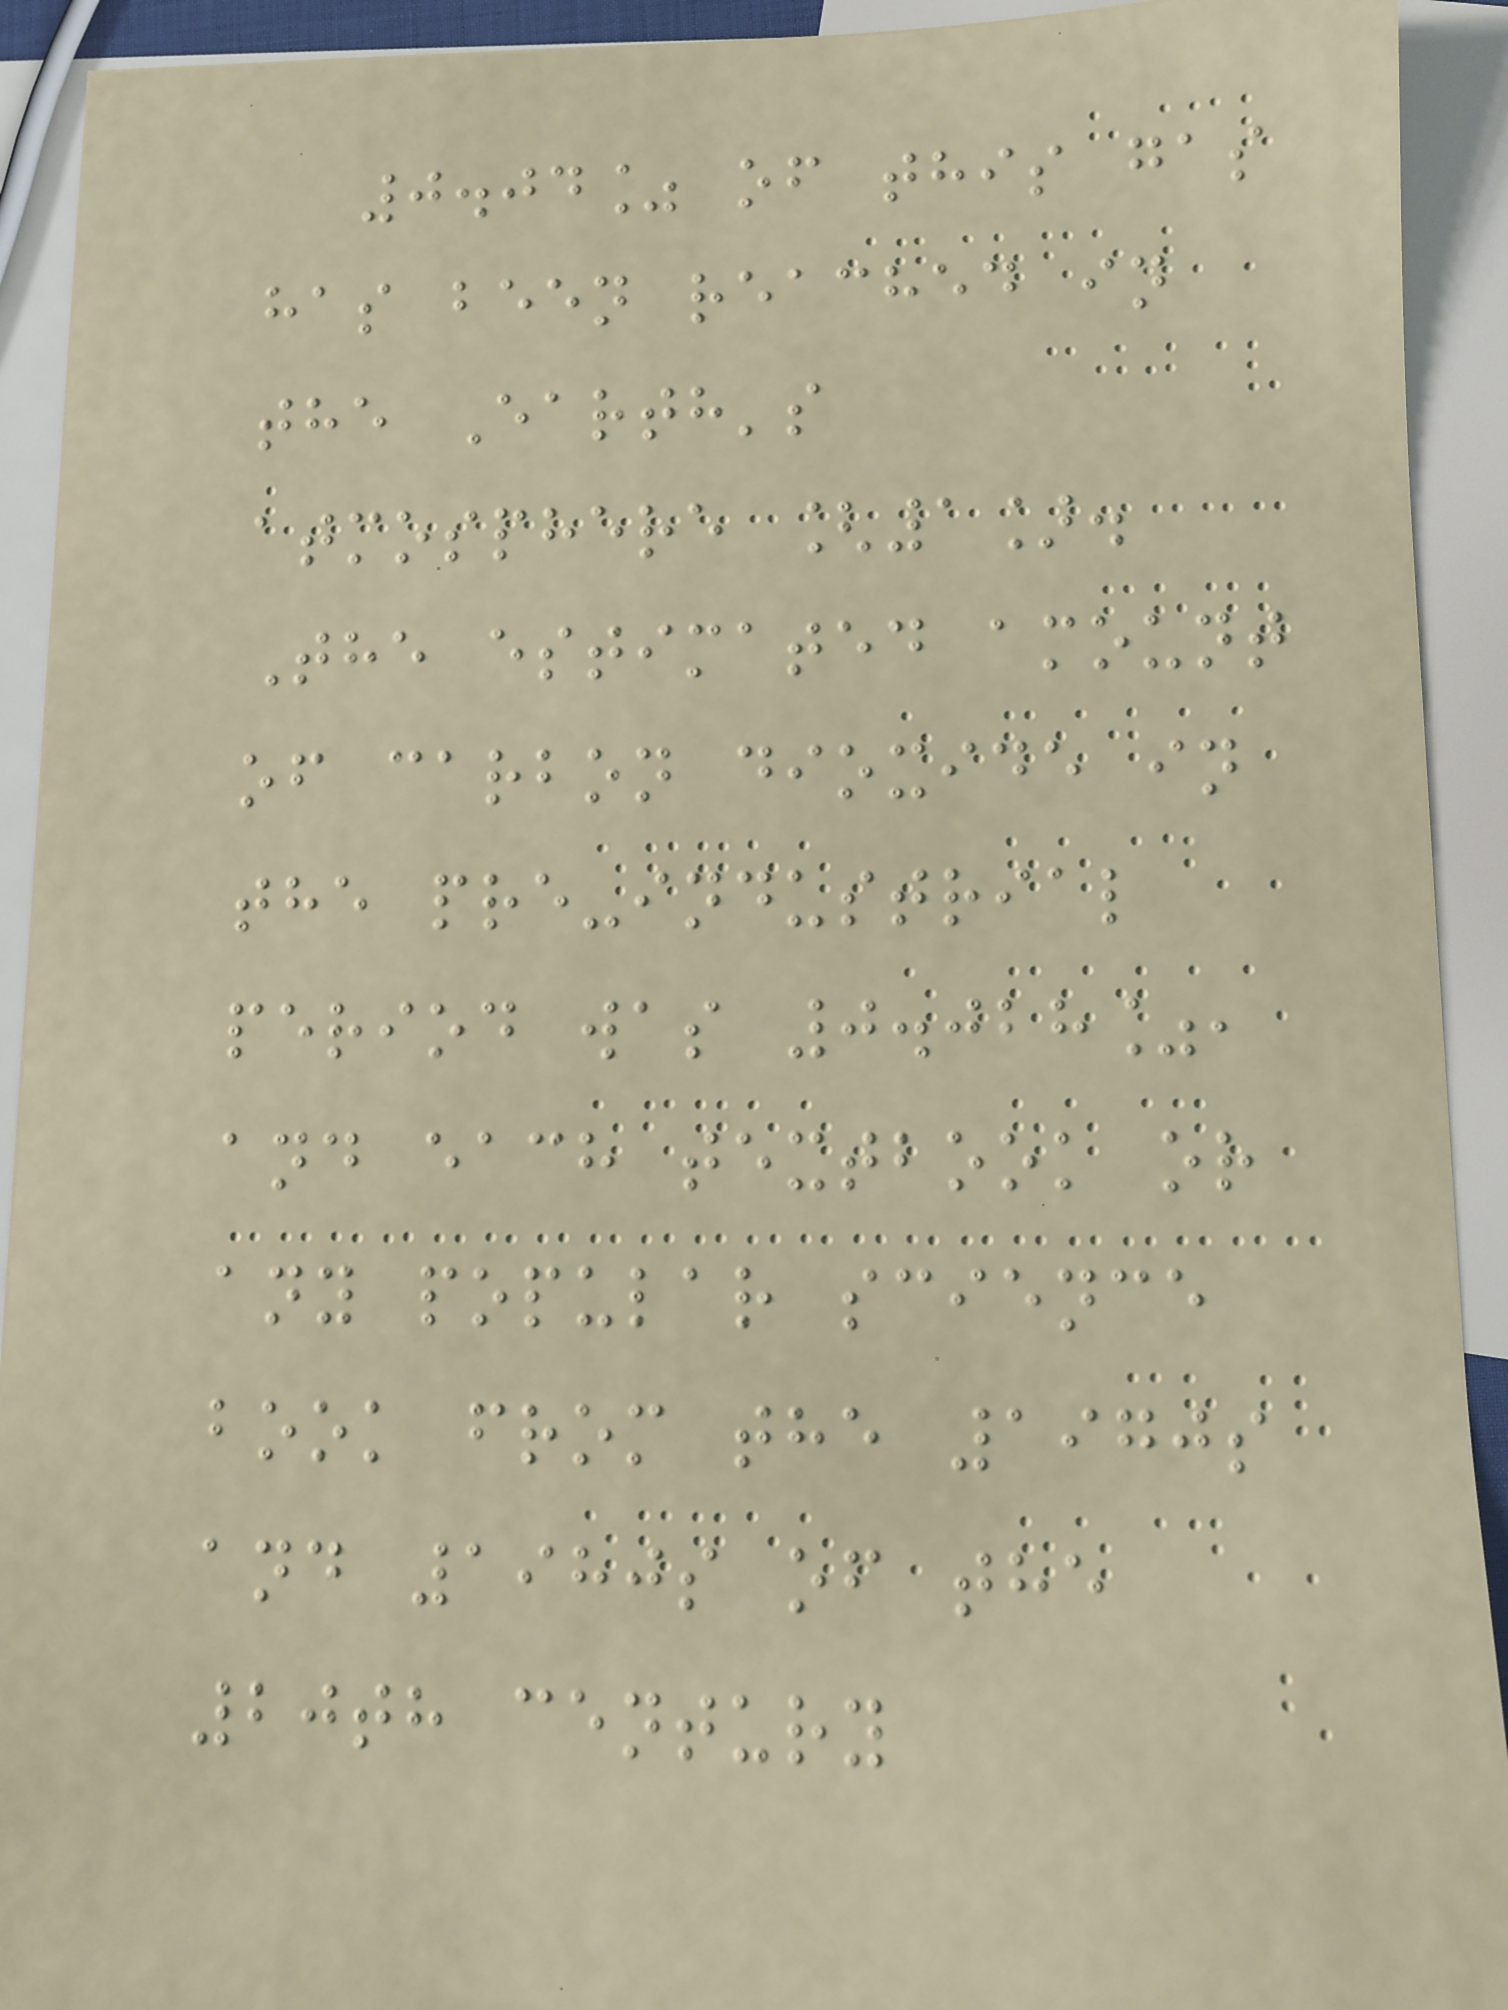0.04% of this gas
has been reached in
the Earth's
atmosphere [1].
The estimated amount
of carbon dioxide in
the pre-industrial
period was 0.028%,
and each textbook or
any popular science
book from the 1970s
and 1980s of the
20th century
